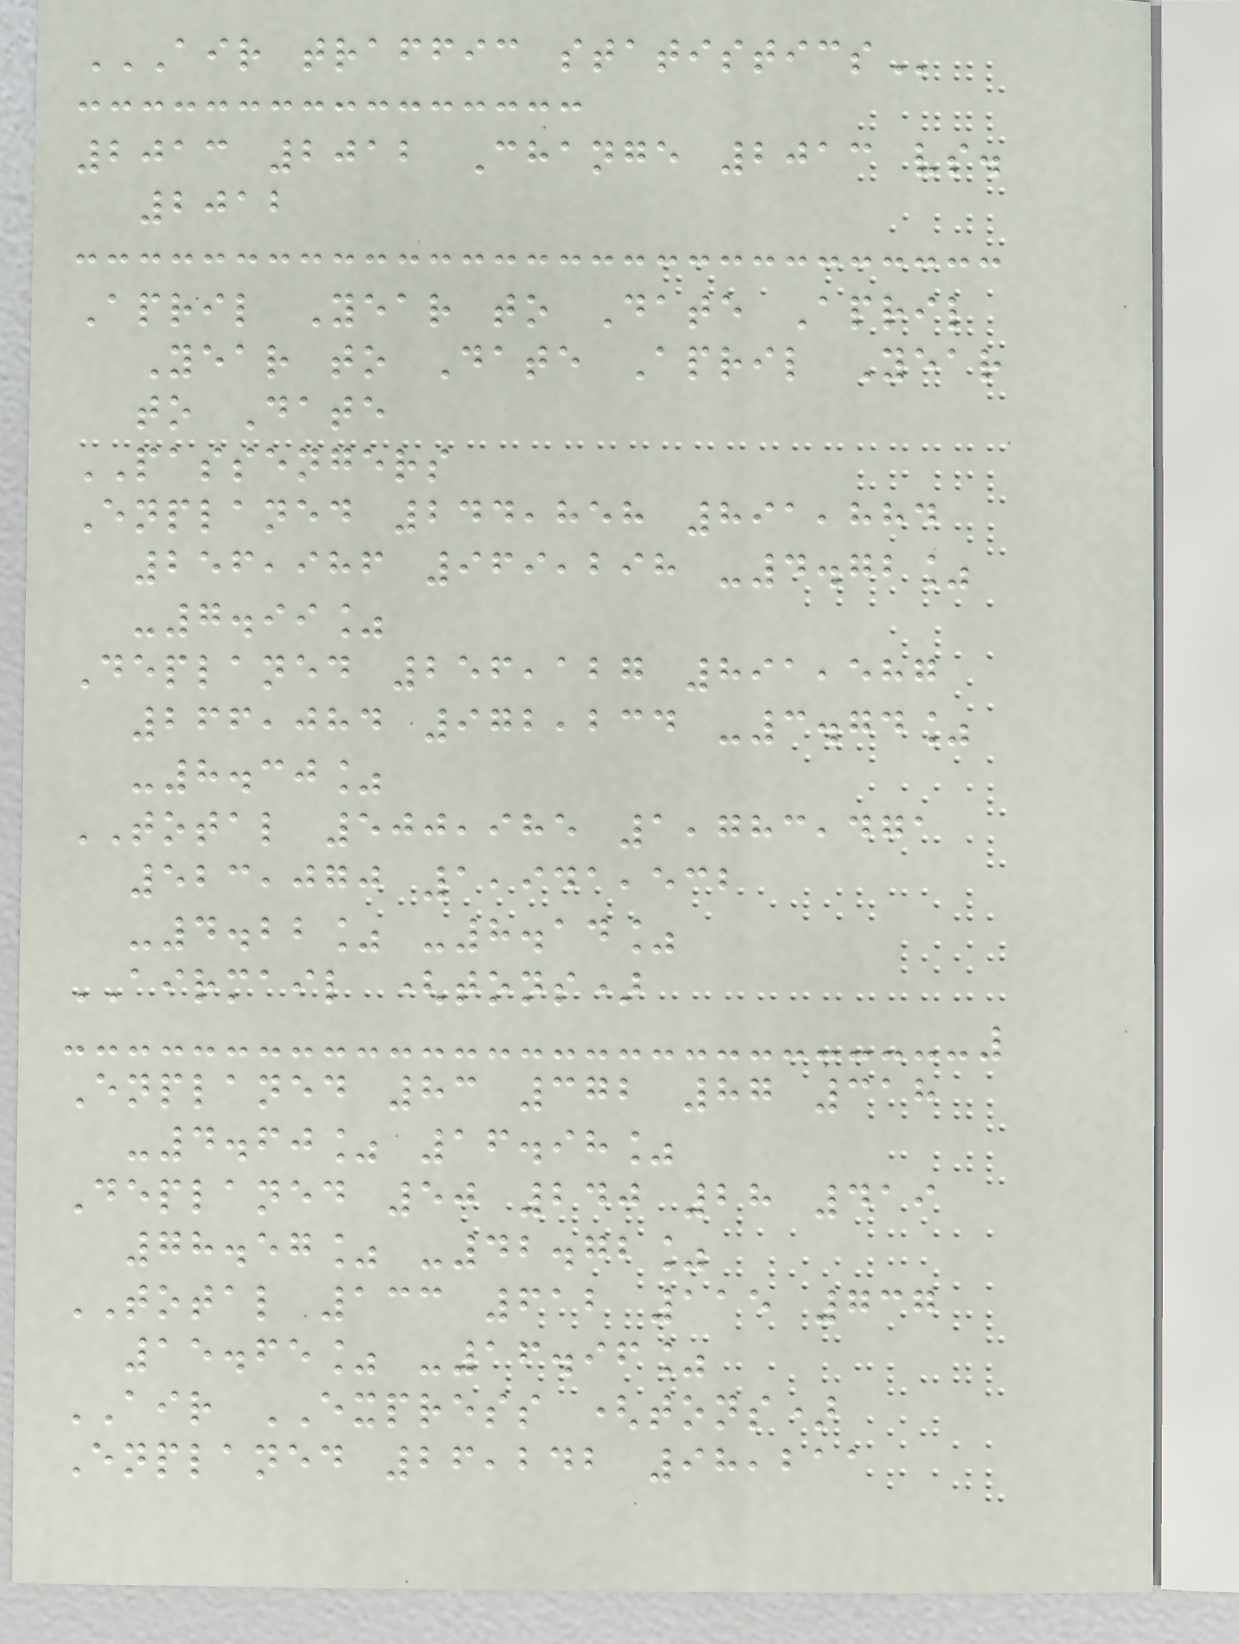AIR TRAFFIC STATISTICS
2013 2012 Change 2013 vs.
2012
April Year to Date April
Year to Date April Year
to Date
PASSENGERS
Enplaned 244,858 891,884
256,986 969,298 -4.72%
-7.99%
Deplaned 256,127 891,587
266,084 972,234 -3.74%
-8.30%
TOTAL 500,985 1,783,471
523,070 1,941,532
-4.22% -8.14%
AIRMAIL (tons)
Enplaned 83 372 87 318
-4.60% 16.98%
Deplaned 50 240 28 419
78.57% -42.72%
TOTAL 133 612 115 737
15.65% -16.96%
AIR EXPRESS (tons)
Enplaned 26,242 98,211
